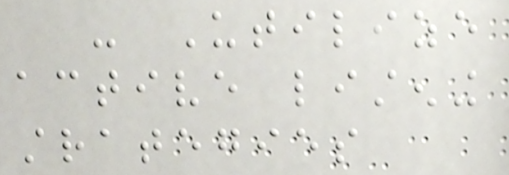- Utilize
active listening
strategies
